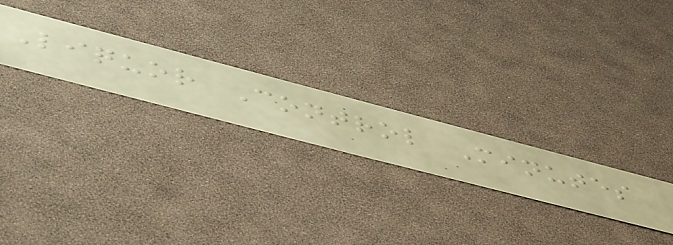Liquor Control Minutes
